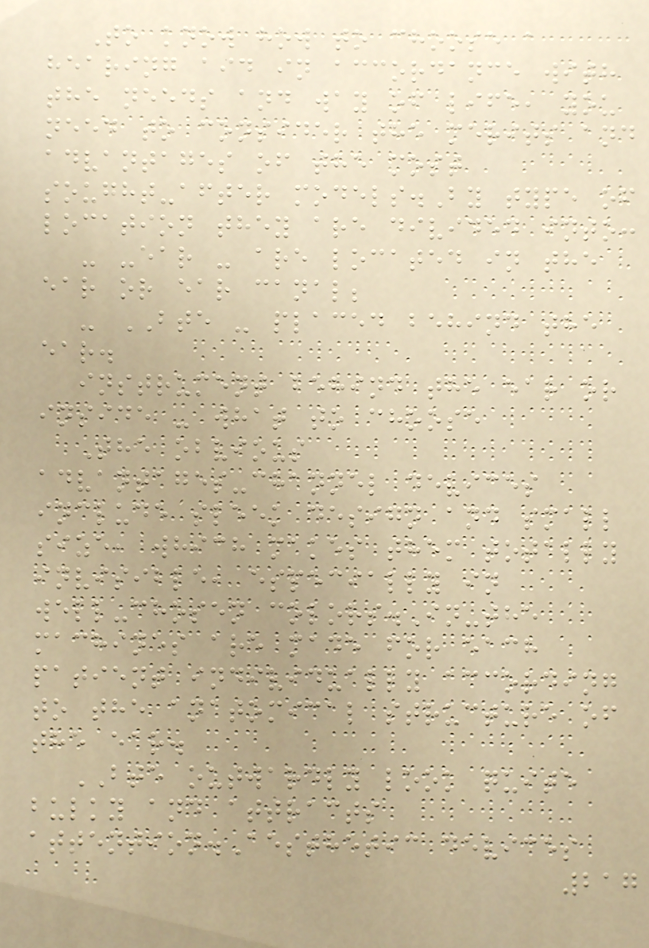To know how to choose a
hearing aid in accordance with
the needs and way of life, you
need to consider the merits and
advantages of the most
sought-after models.By type of
location they are divided into:
- -ear - are located in the
ear or ear canal;
- BTE - placed behind the
ear.
instrument behind the ear or
inside - what to choose
The obvious
advantages-channel devices
include sleek design and small
size, which makes them totally
invisible, especially in
well-chosen colors.In-the
machines are made for each
patient individually according
to the anatomical structure of
the ear.
BTE outwardly look quite
bulky and attracts
attention.Aesthetic devices
217
